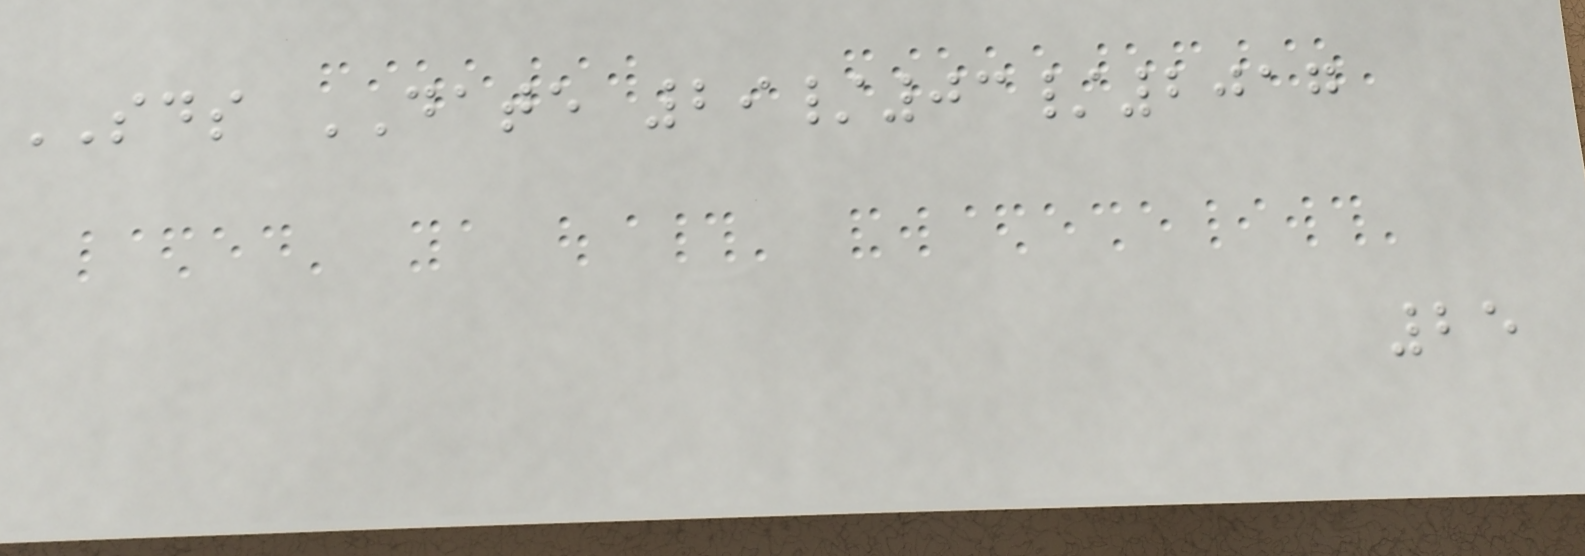SDS DATE 29/03/2017
25
